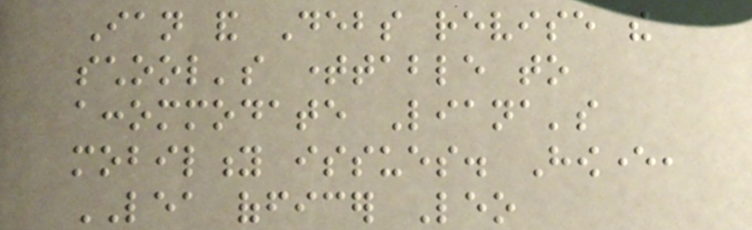Ian and Debs revise the
school's timetable to
accommodate Liana's
mobility issues. However,
LEA officer Leo
